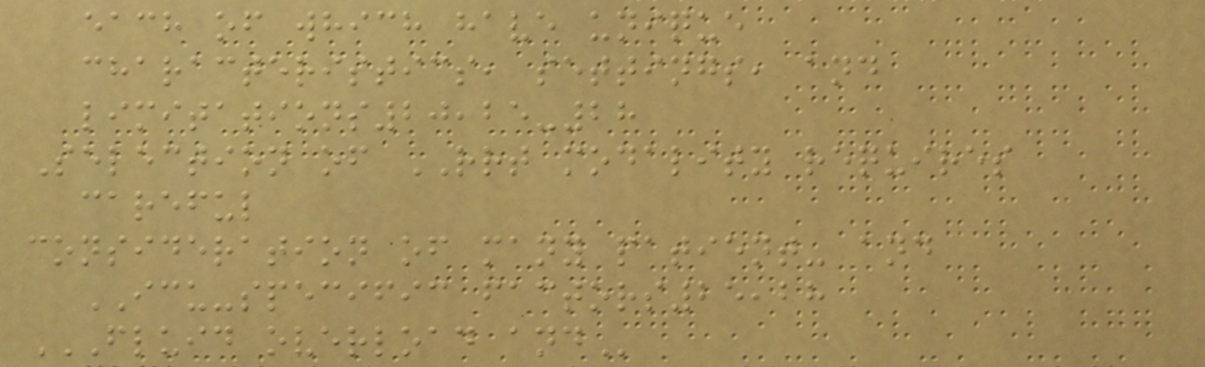each of which have unique
characteristics, settings, and
limitations20,25-28
Selection of RRT modality requires
careful
consideration of many patient- and
ICU-specific factors25,28
FLUID OVERLOAD AND
